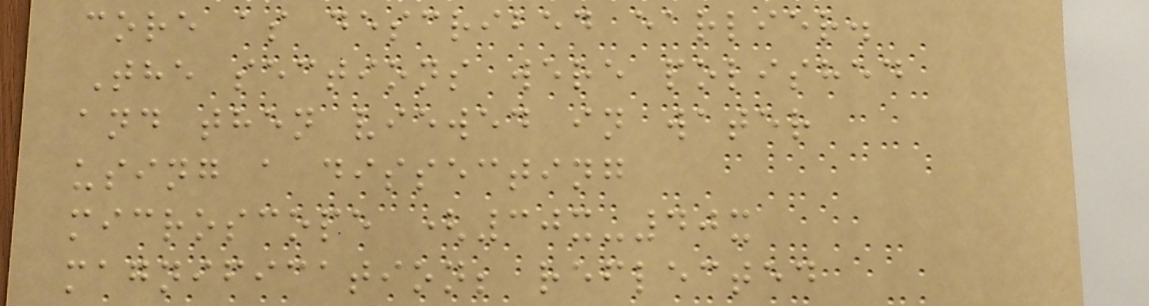core as described earlier.
The sections were polished
and then viewed in water
using a dissecting
microscope (30x-40x
magnification; reflected
